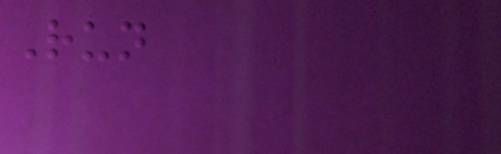Run
